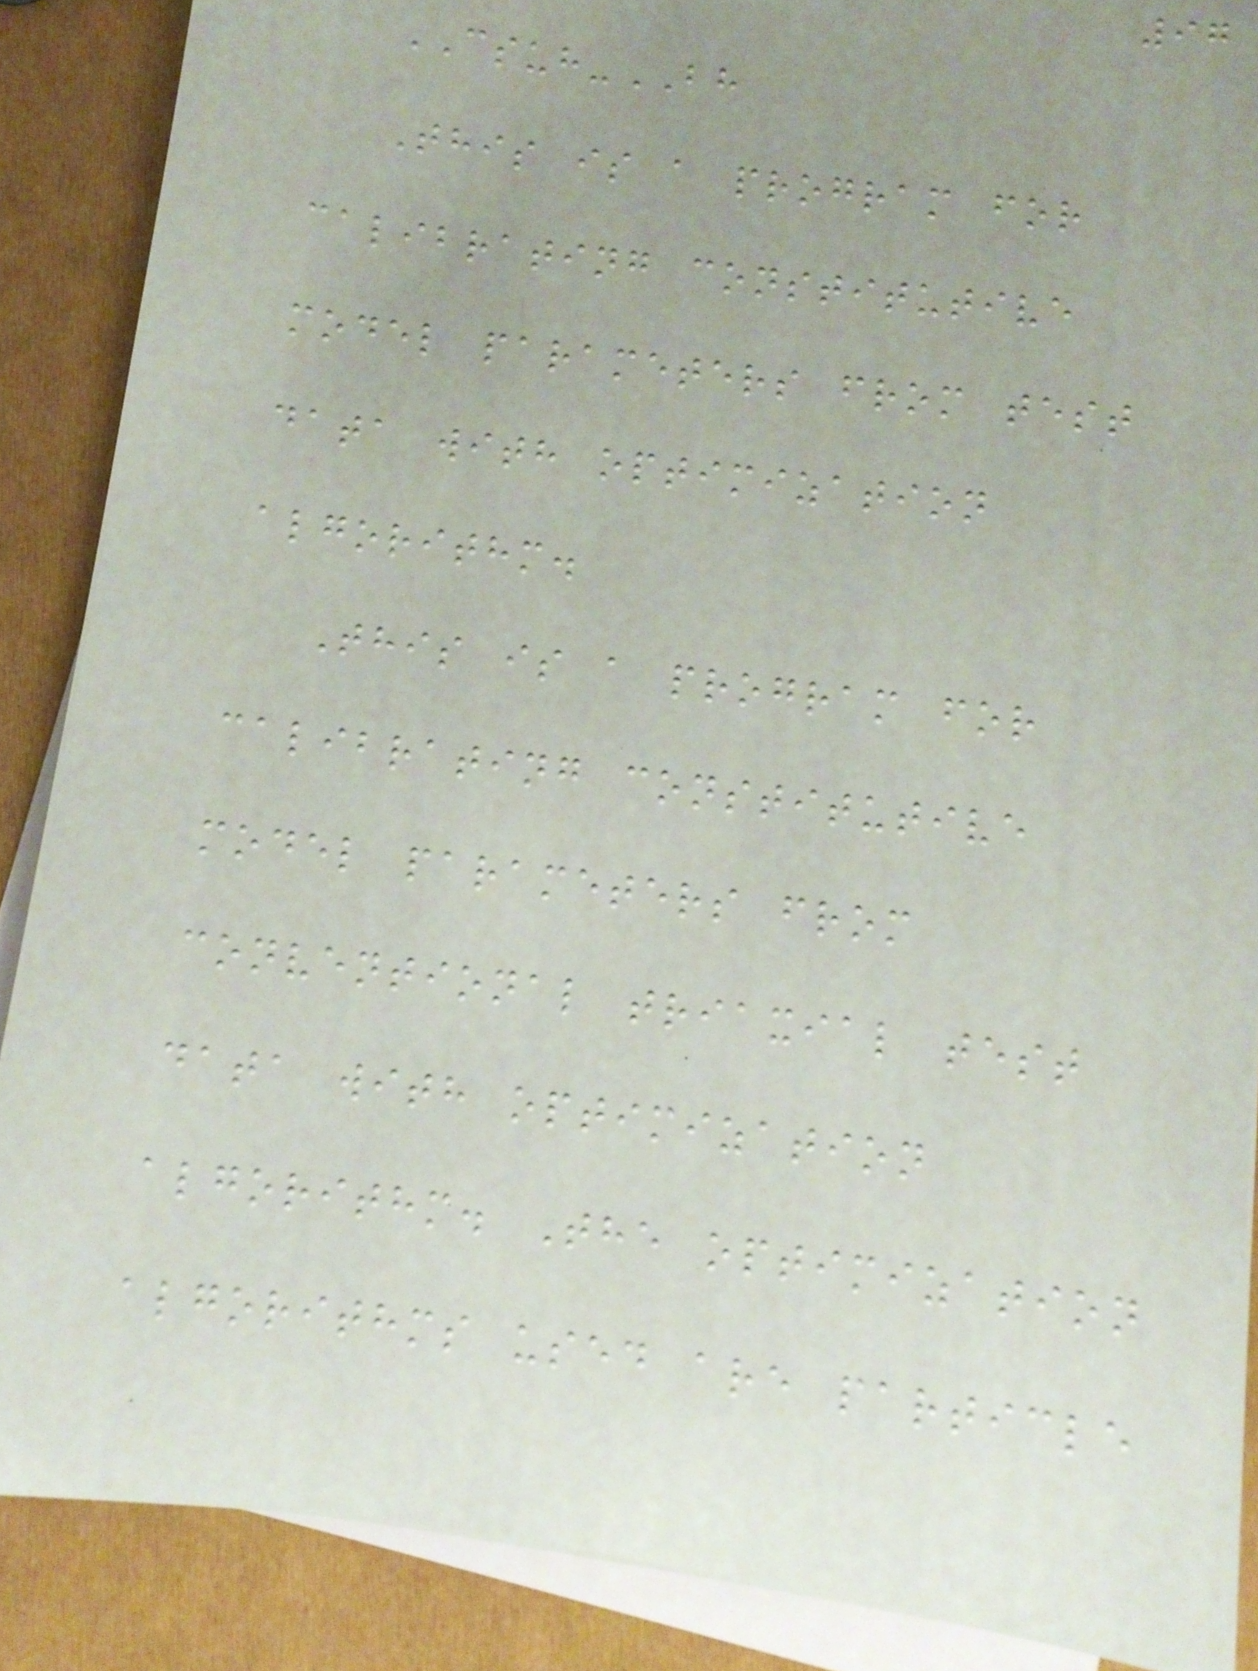97
CSUH-BH
This is a program for
calibrating constitutive
model parameters from test
data with optimization
algorithm.
This is a program for
calibrating constitutive
model parameters from
conventional triaxial test
data with optimization
algorithm. The optimization
algorithms used are particle
